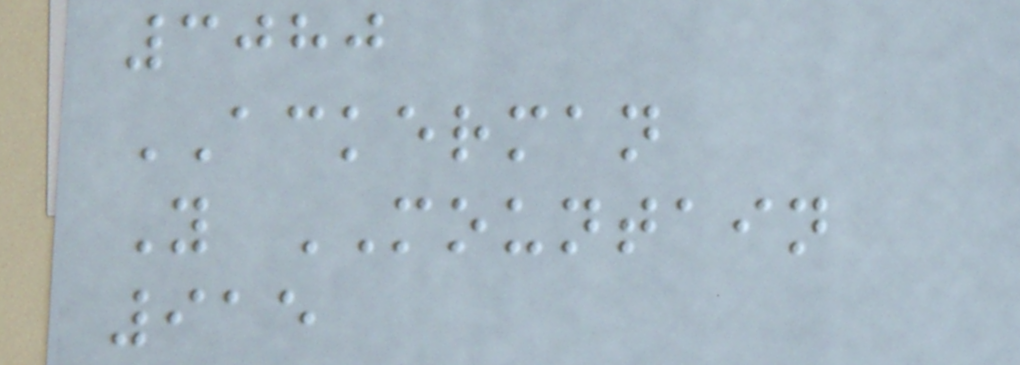3080
ACKERMAN
Y MOUNTAIN
915
